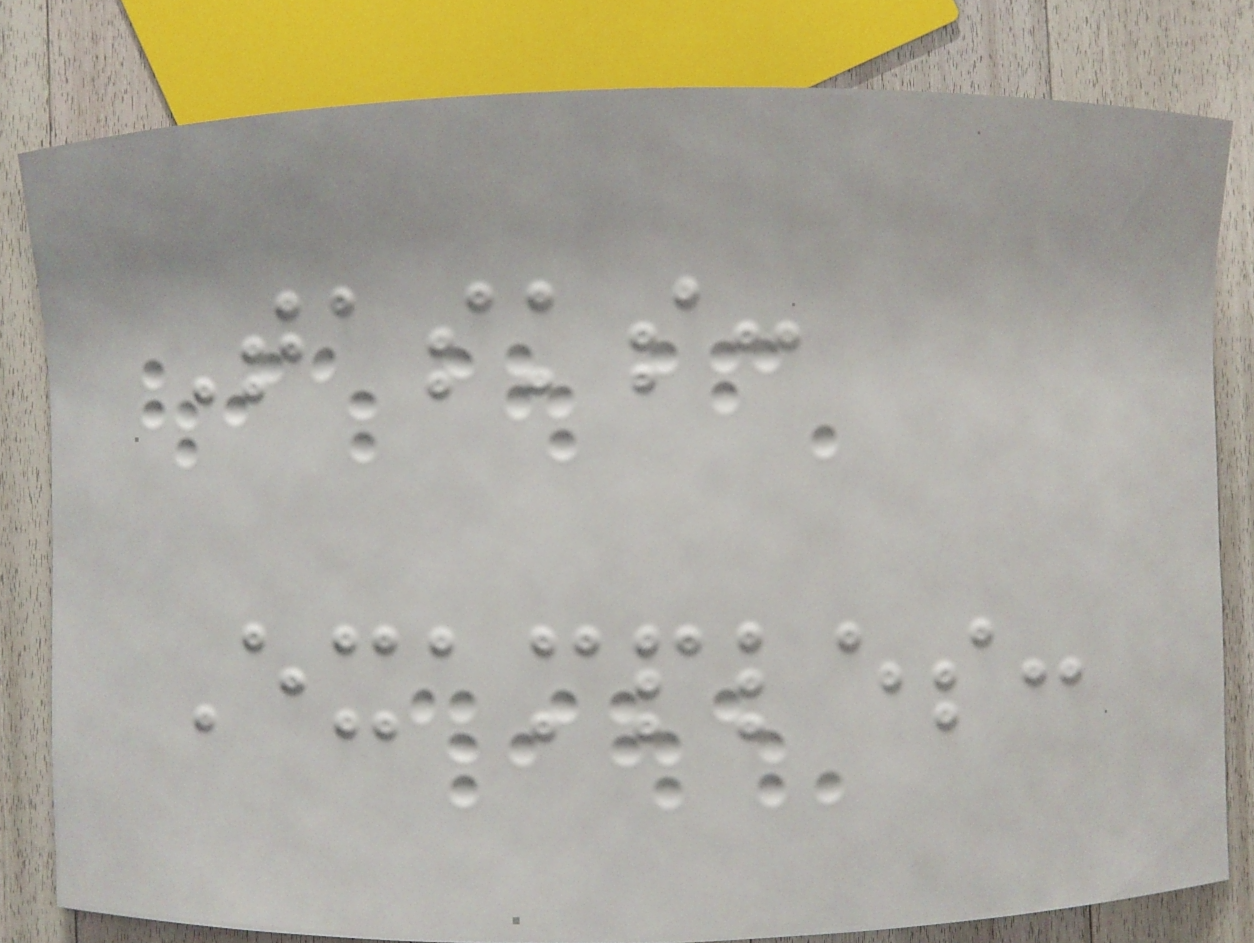Tasks:
Examples:
